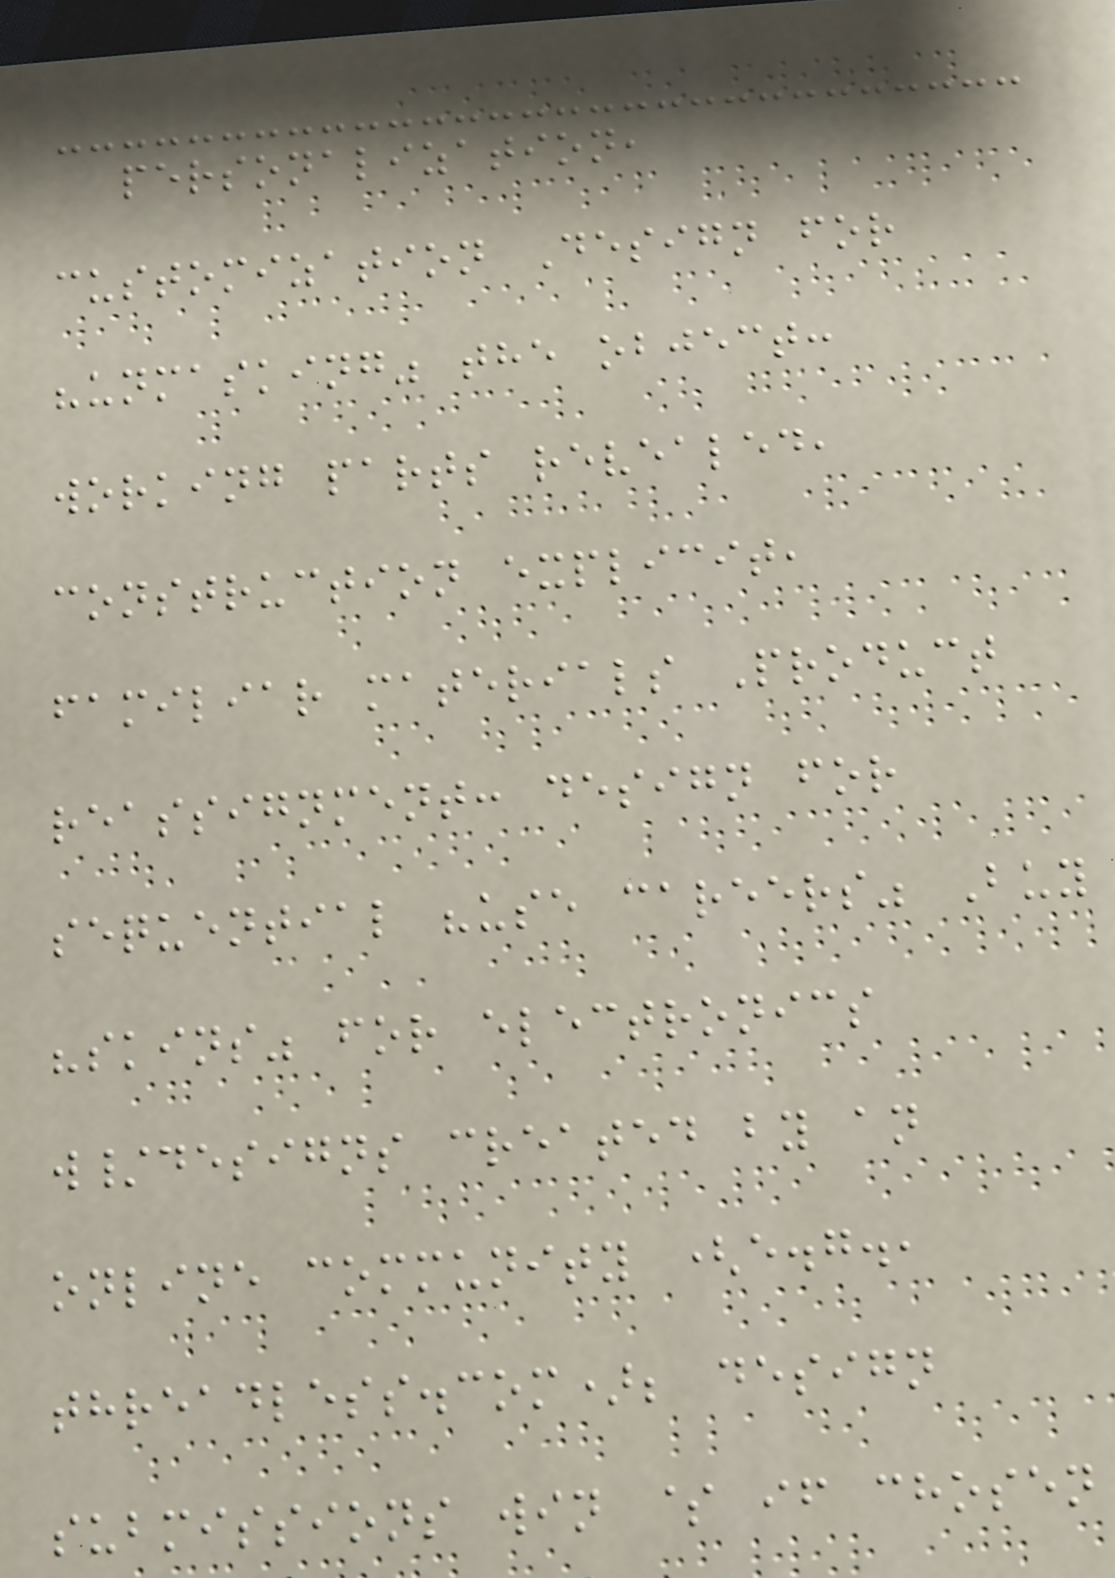personalization,
customization Design for
"unmasking" the object:
working parts revealed,
construction explicit,
familiar materials Product
reassignment: design for
sequential "use careers" Buy
"skins" for electronics
w/designs created by an
online community (e.g.,
threadless.com); design
submissions win $ if chosen
